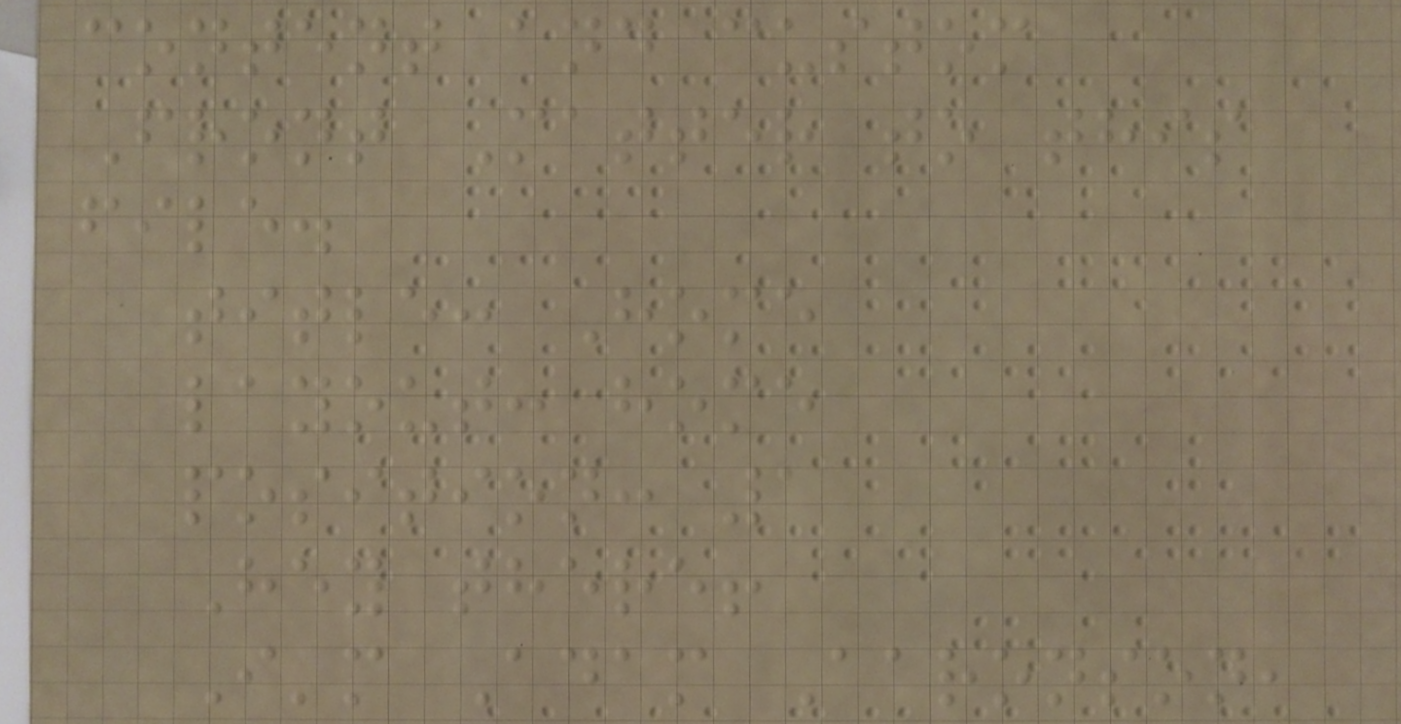content and custom
Front Matter to this
file.
title: Home
layout: home
position: 1
Hey there!
I'm Adam Aaronson,
